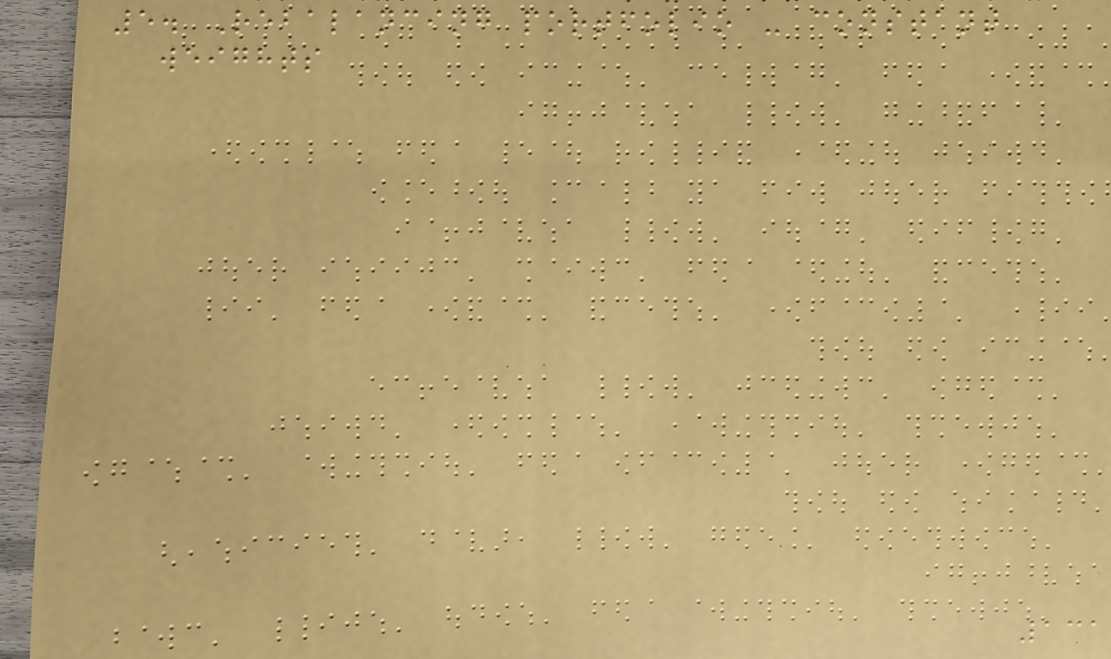5. Rebalancing portfolio - constant
weights
131
